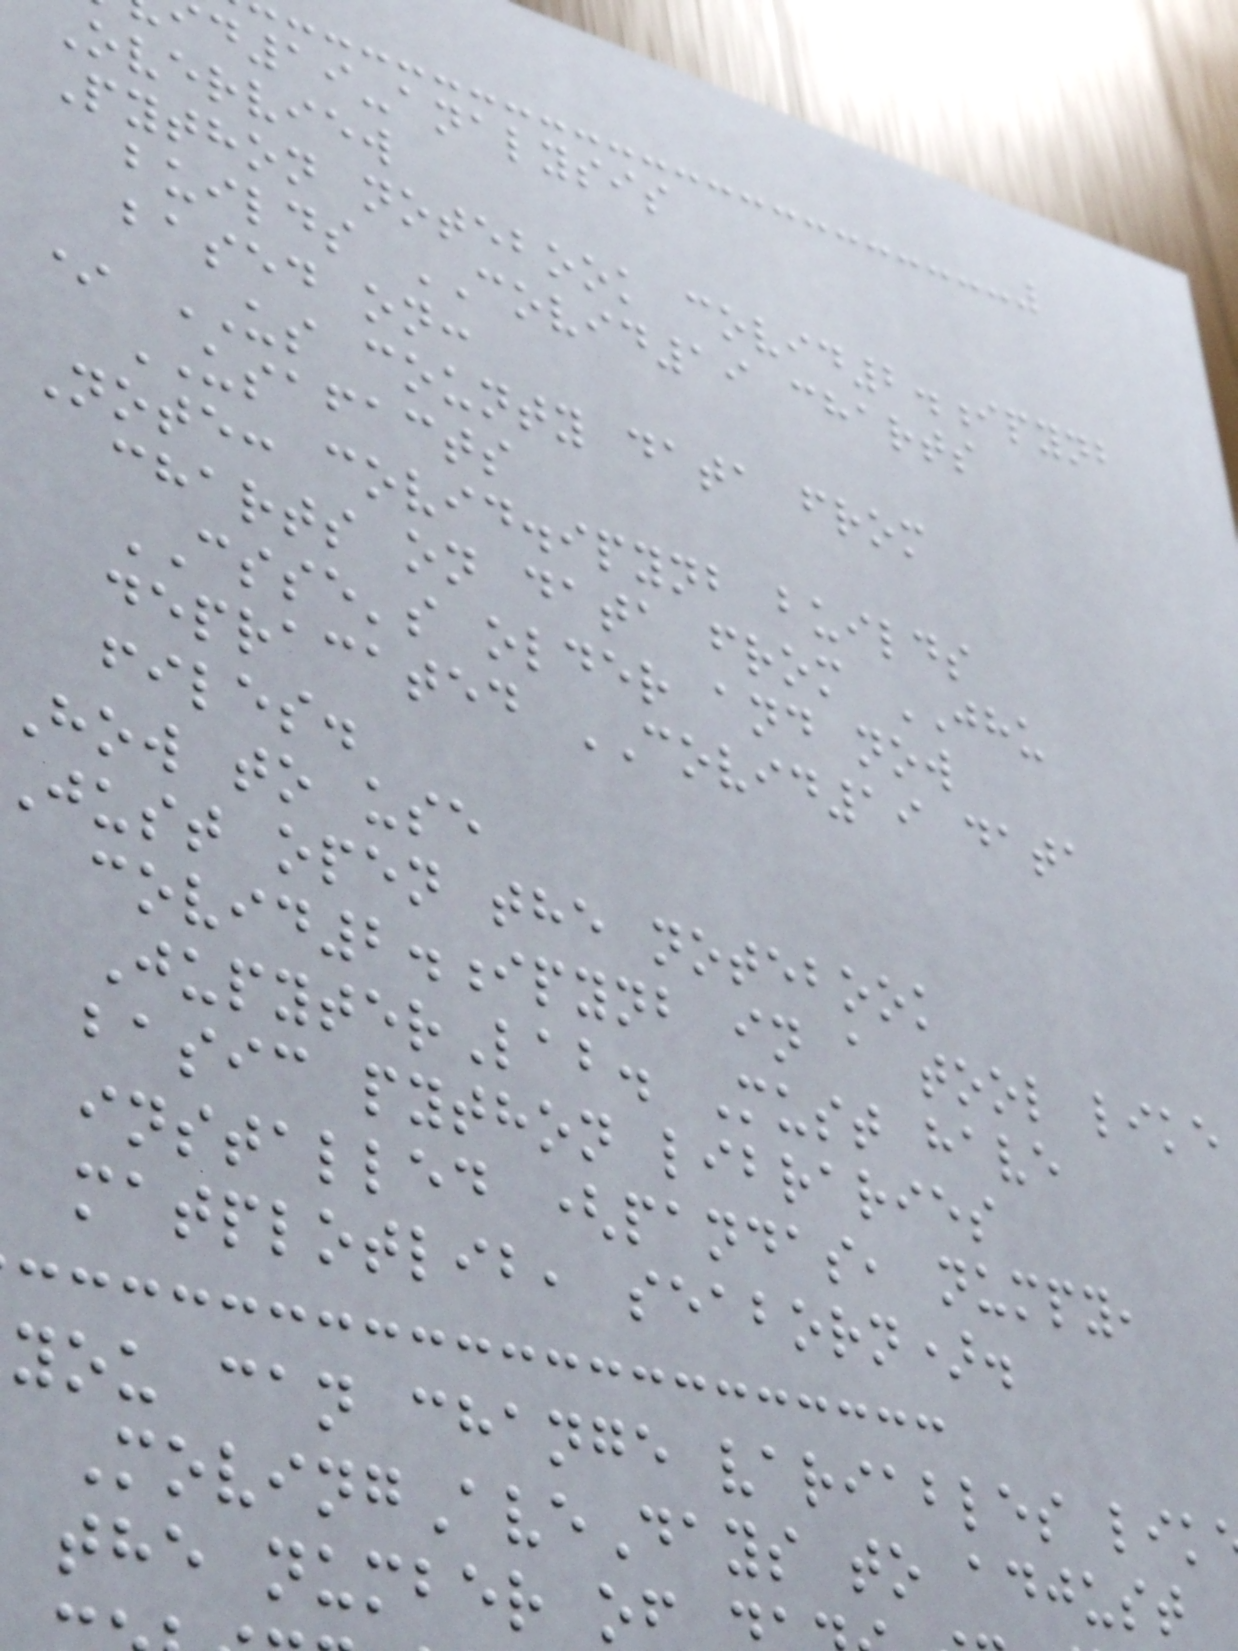d19-analysis
Overview
Python notebook covid2.ipynb
builds COVID19 charts
based on:
* US county data from
USAFACTS
Note: covid.ipynb builds
charts on data from JHU
CSSE's older and now
depracated COVID19 data
files.
How to use
just open the notebook
covid2.ipynb in a tool like
JupyterLab. Must have
basic python libraries
installed (pandas, numpy,
matplotlib, seaborn).
you can change variables lik
MovingAveDays to adjust
the number of
